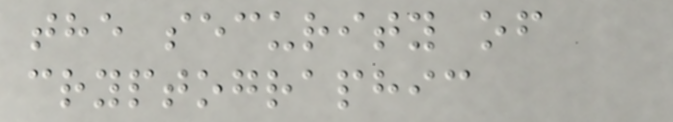the security of
cryptographic
